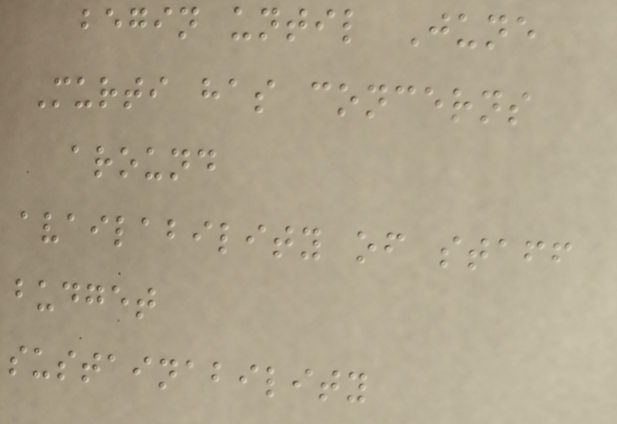begin until June
Murti has concerns
around
availability of staff
budget
sustainability
